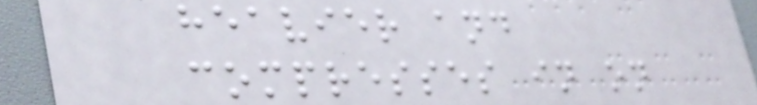heavier and
compresses in on
